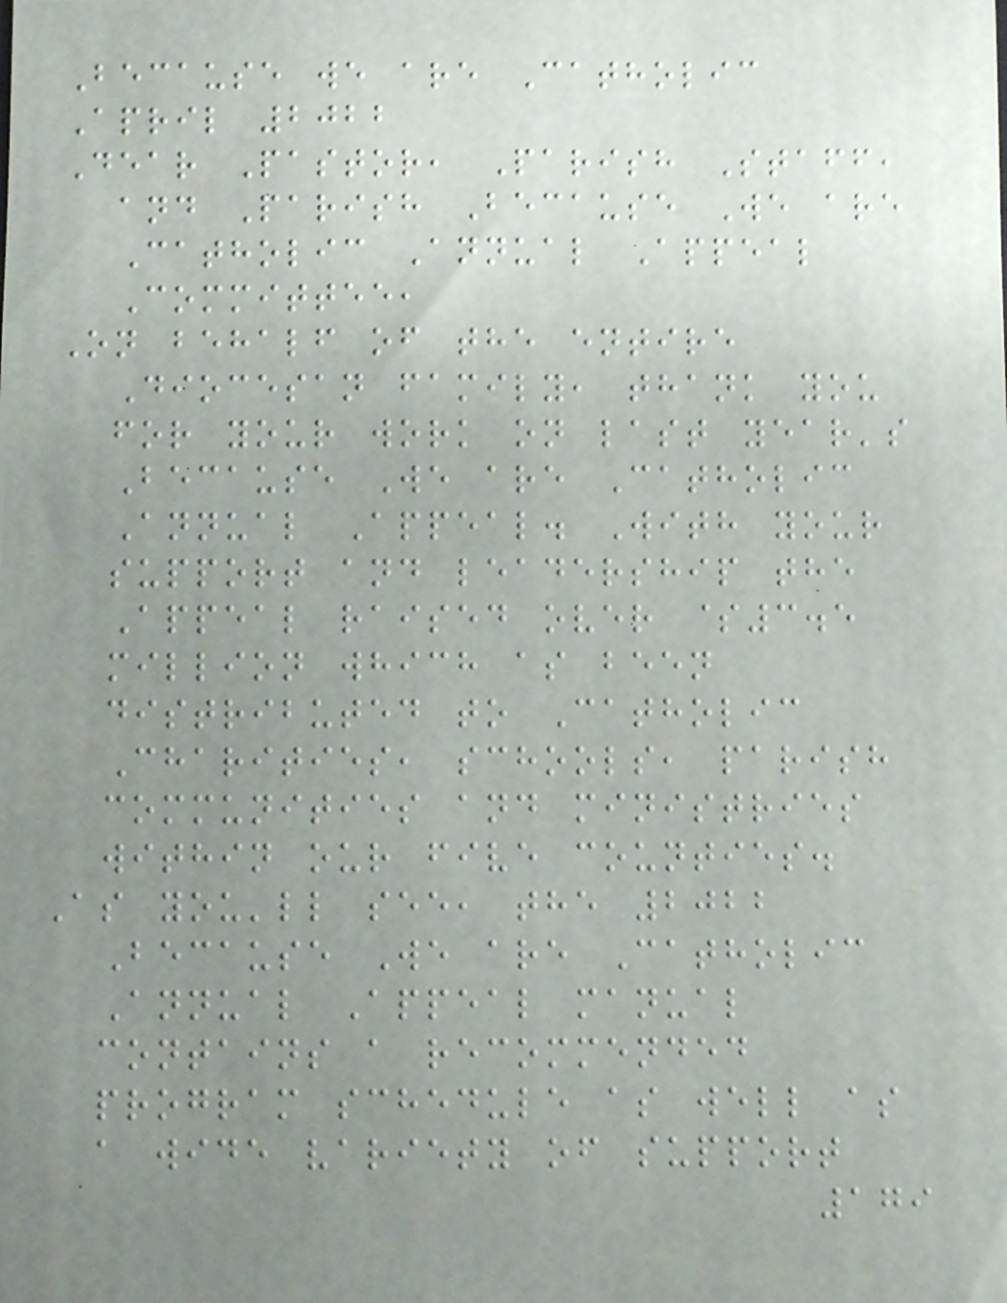Because we are Catholic
April 2022
Dear Pastor, Parish Staff,
and Parish Because We are
Catholic Annual Appeal
Committee,
On behalf of the entire
Diocesan family, thank you
for your work on last year's
Because We are Catholic
Annual Appeal. With your
support and leadership the
Appeal raised over $3.5
million which as been
distributed to Catholic
Charities, schools, parish
communities and ministries
within our five counties.
As you'll see, the 2022
Because We are Catholic
Annual Appeal manual
contains a recommended
program schedule as well as
a wide variety of support
179
